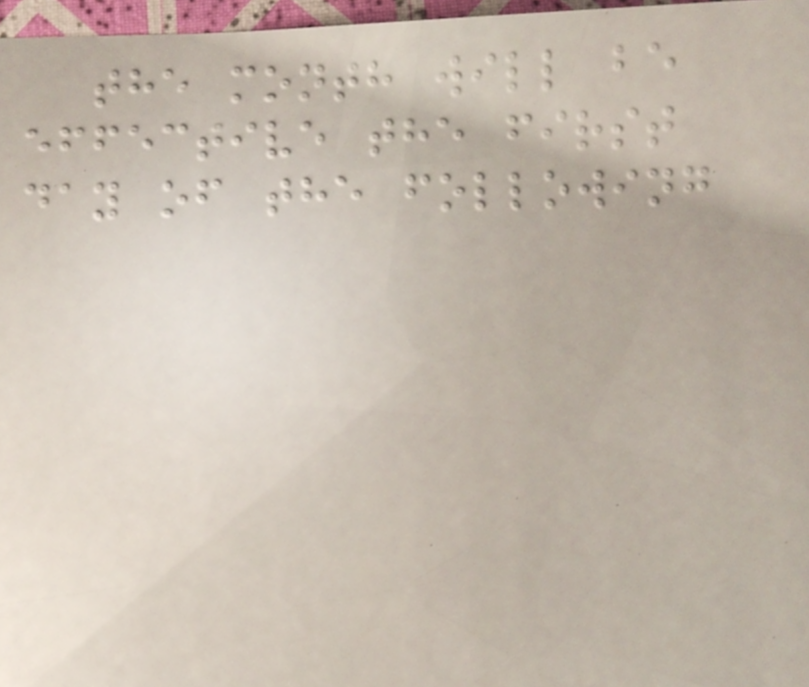the month will be
effective the first
day of the following
